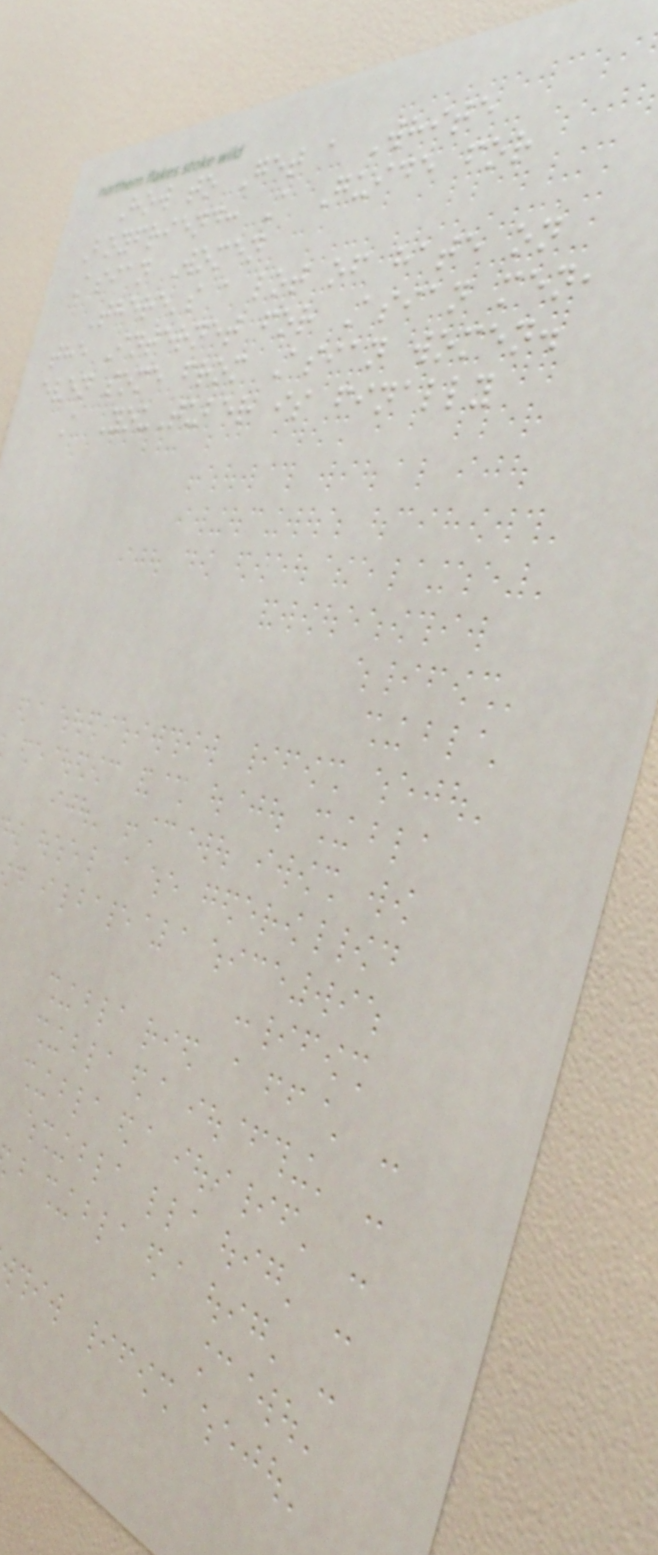How to Get a White
Boyfriend: A Guide for
Asian Women
There's a lot of hate on
the Internet for Asian men,
even some from Asian women.
A YouTuber is finally
